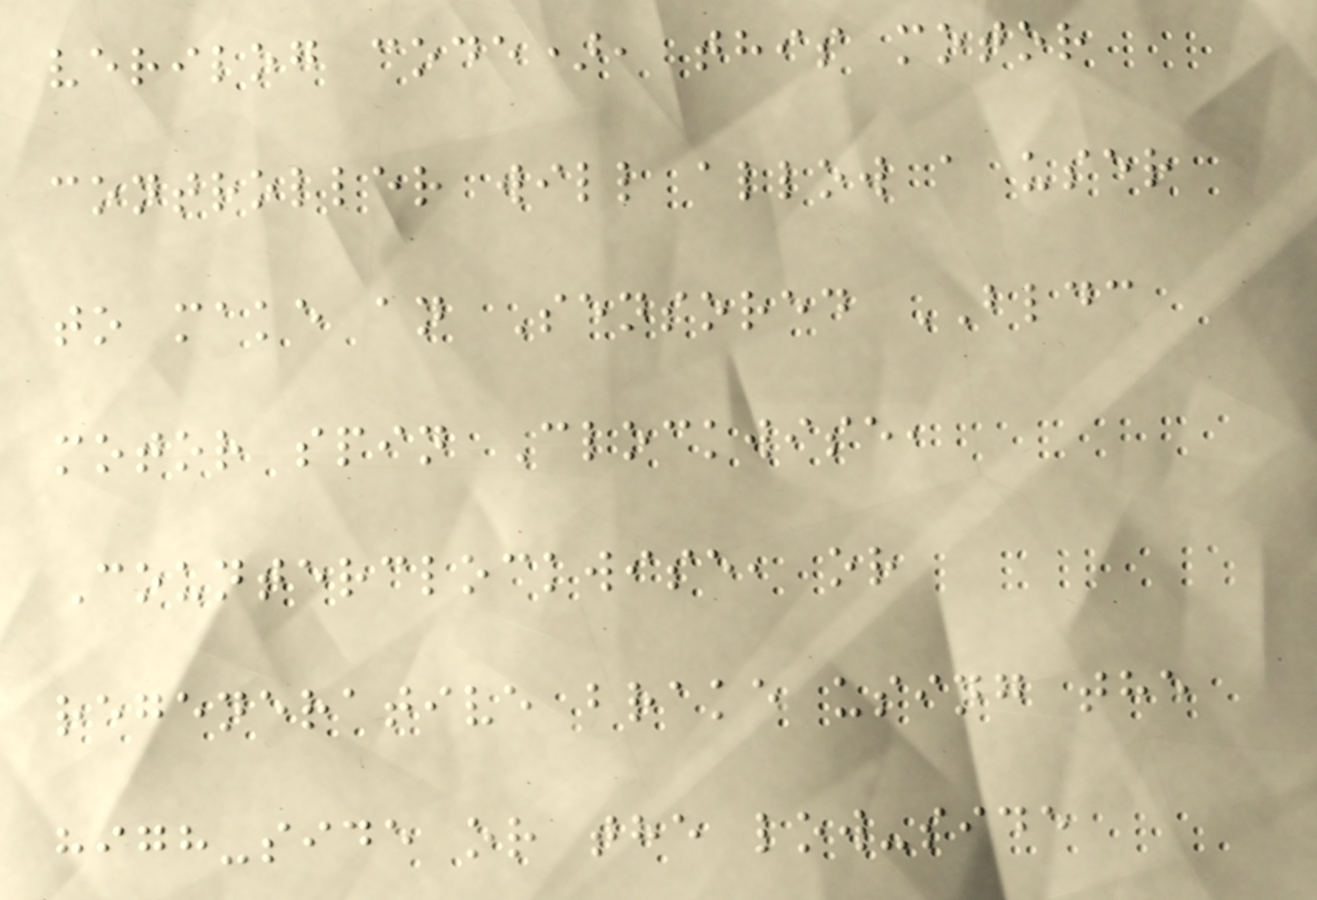verilog code), this motor
controller will allow a user
to make an Sensored BLDC
motor spin Clockwise,
Counterclockwise, or
regenerative brake using the
high-side or the low-side
